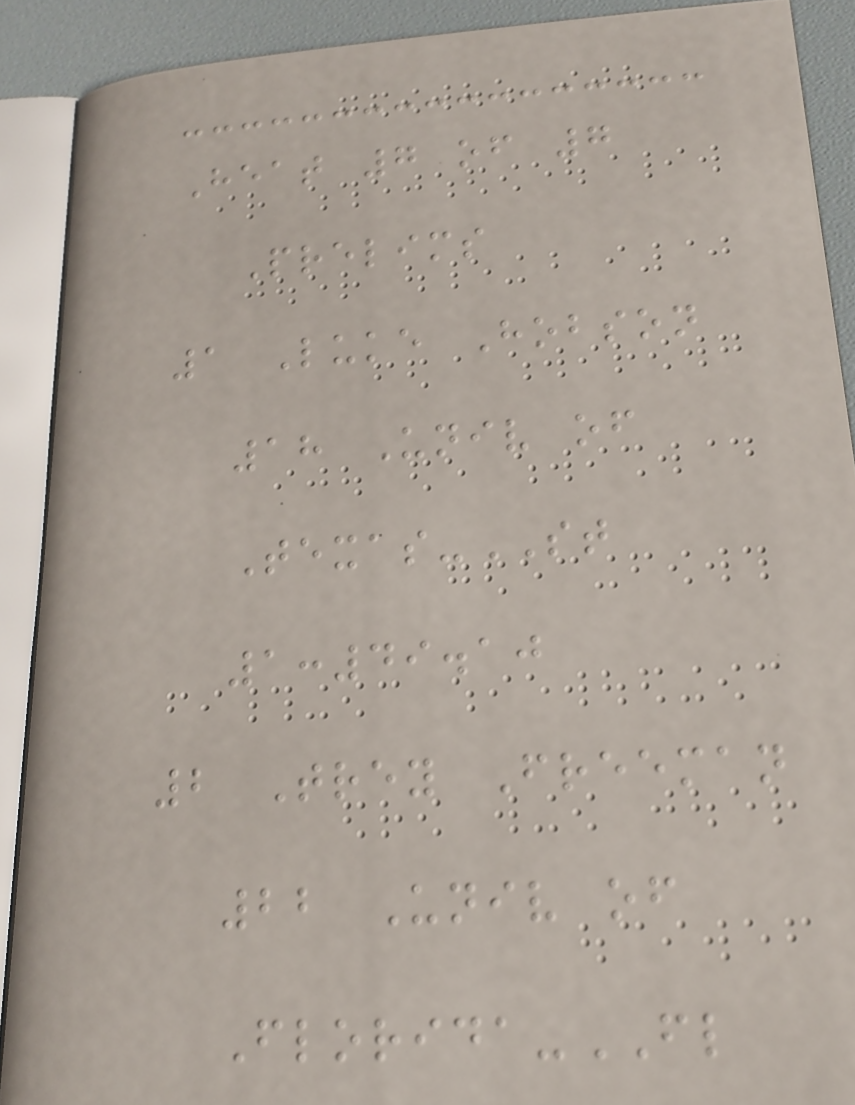Heat 7 of 7
Prelims
1 Luke Hobson
18 Univ of
Texas-ST
1:49.10
2 Trey Freeman
22 Univ of
Florida-FL
